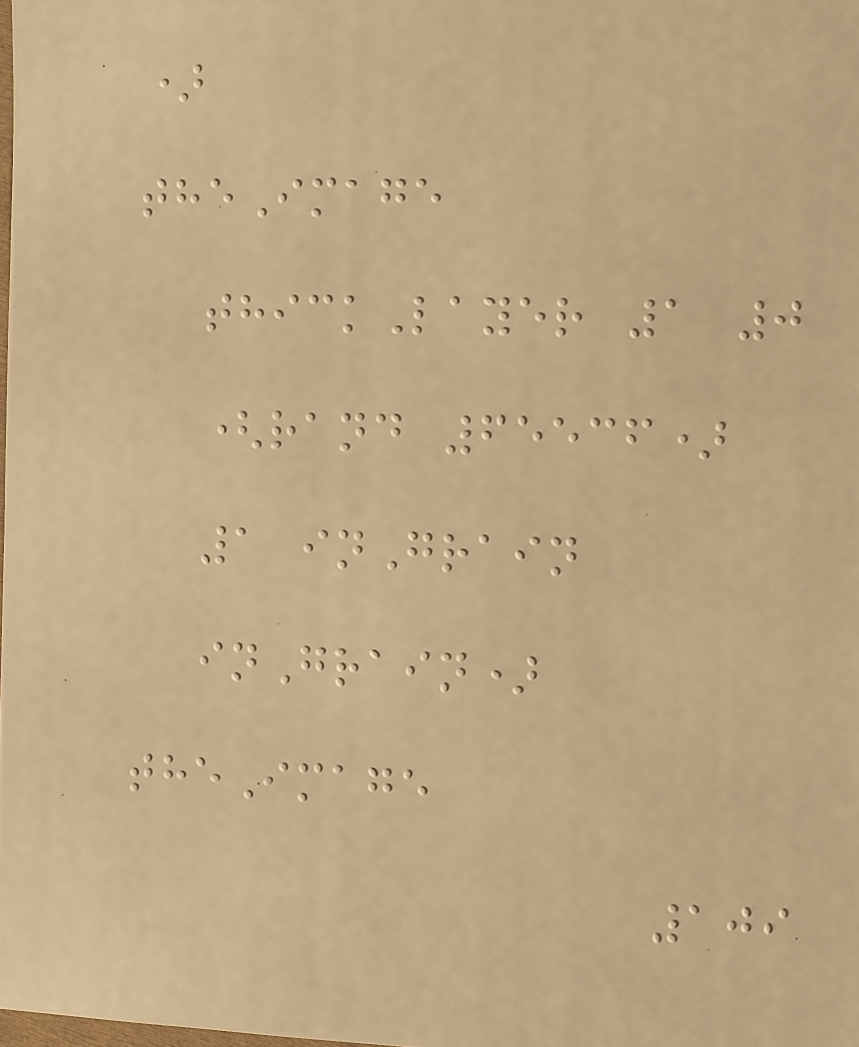)
theImage
thickLayer 1 0
(rand 65536)
1 inGrain
inGrain)
theImage
109
